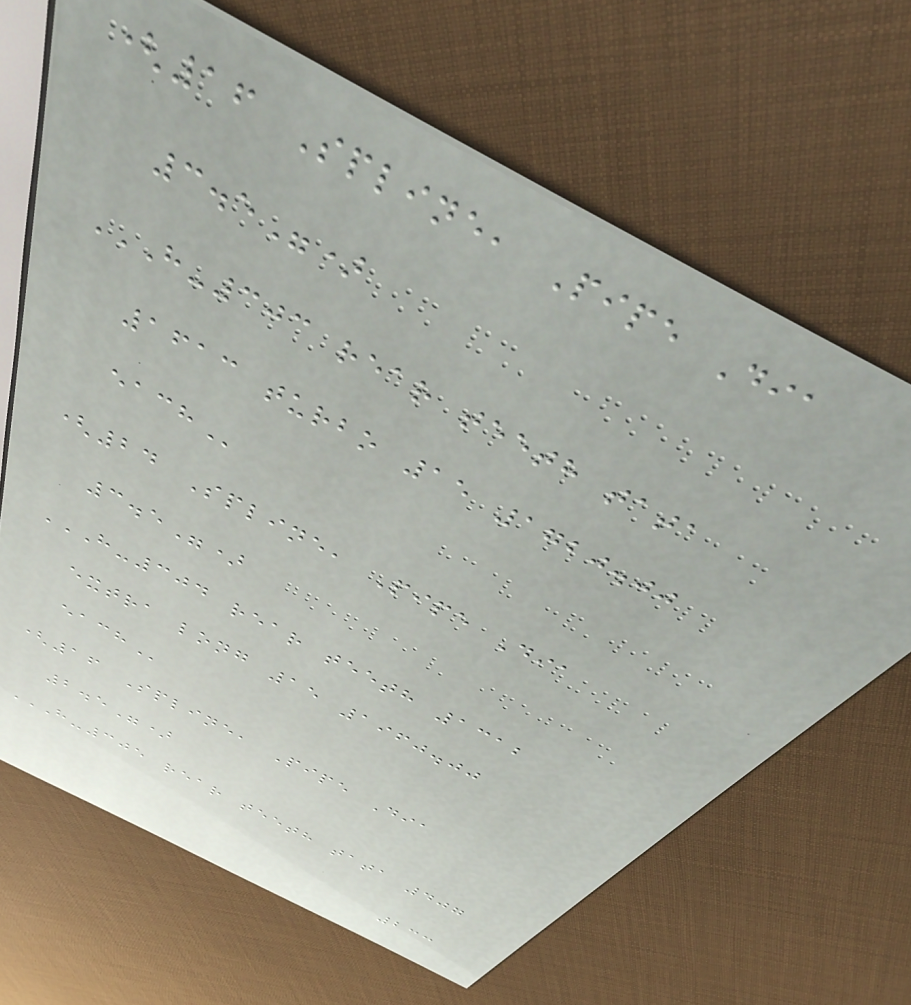(16 Spline, Pipe Dia
3.5")
H-303 REAR TEETH TATA
1613 TURBO 15 1720.00
EACH
(24 Spline, Pipe Dia
3.5")
H-304 REAR TEETH 1312
EXTRA LONG 15 1960.00
EACH
(16 Spline, Pipe Dia
2.5")
H-305 REAR TEETH TATA 407
233
